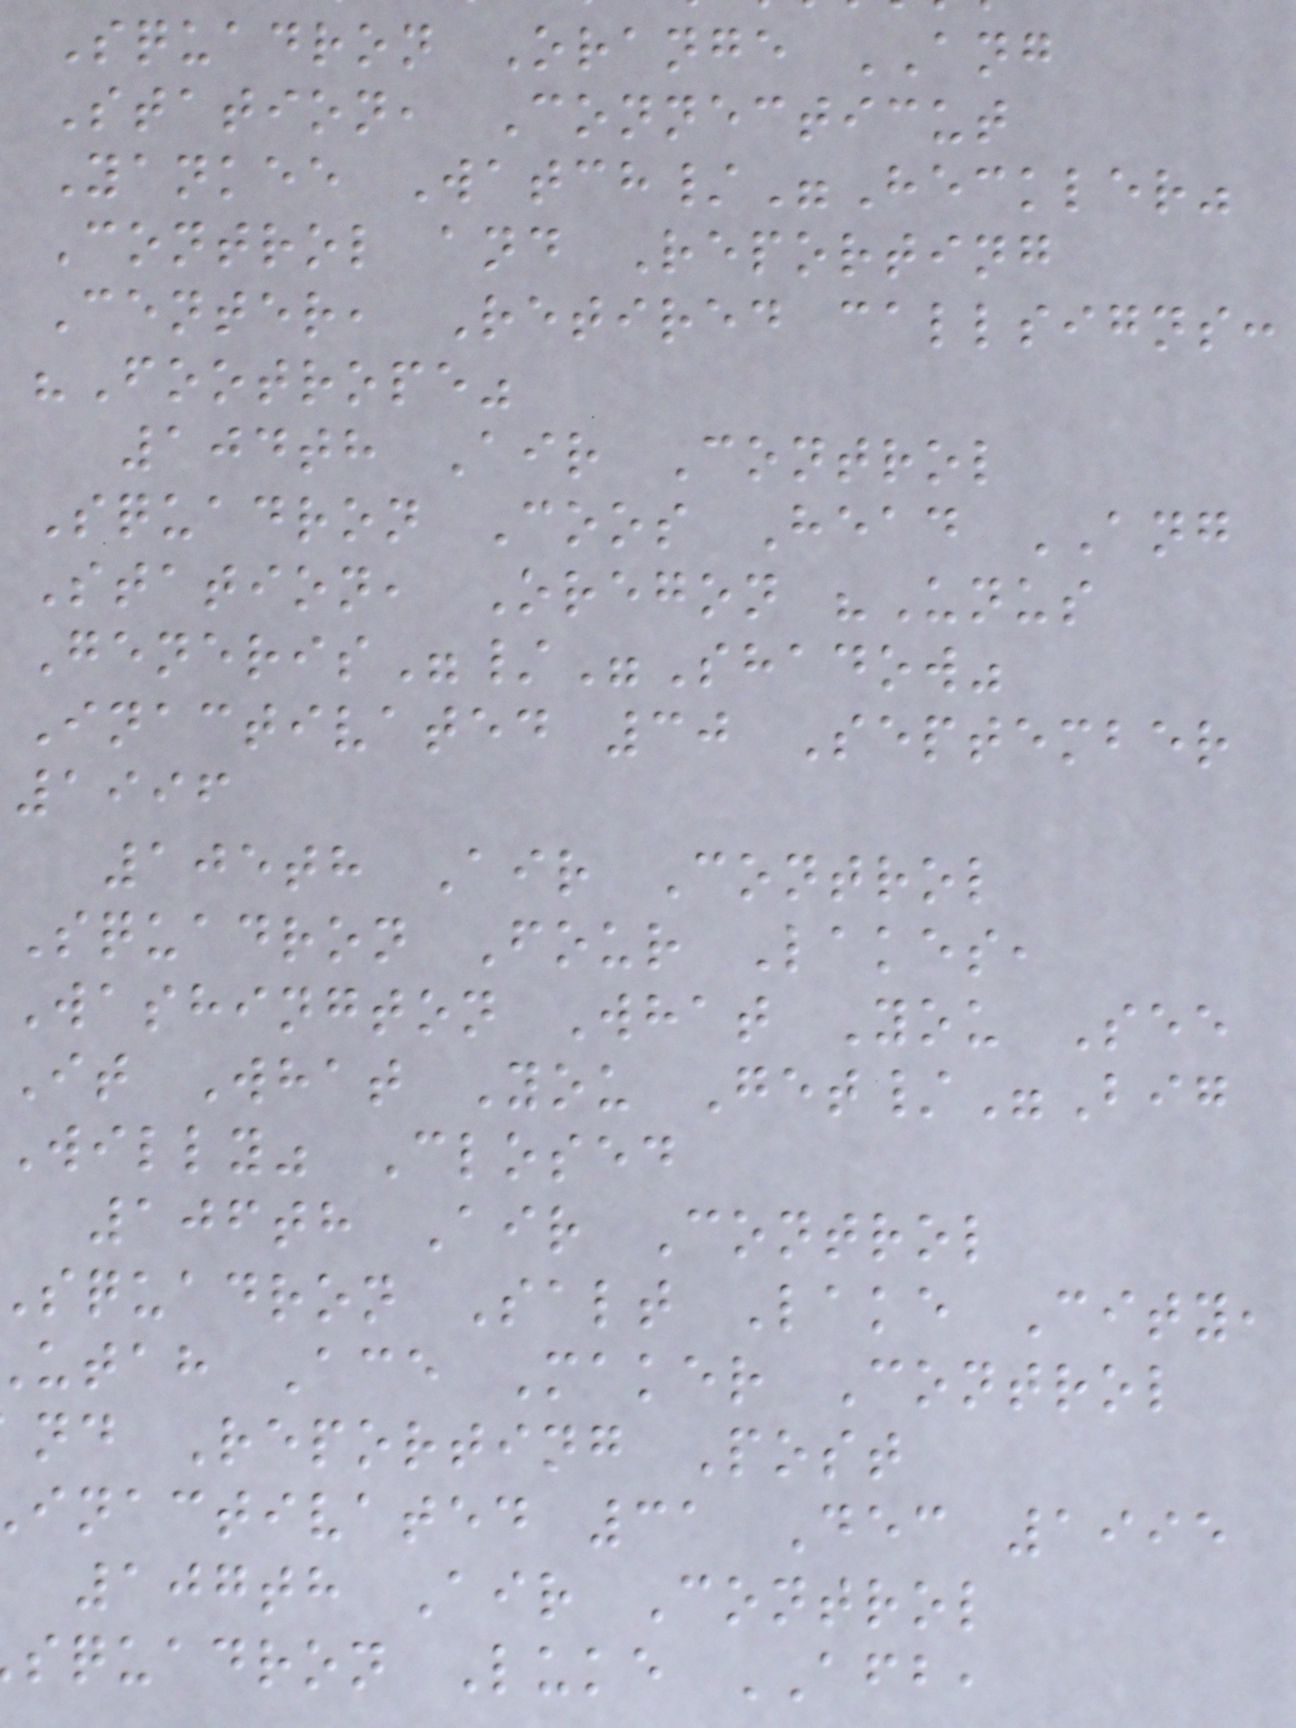Squadron Orange ANG
Station, Connecticut
Yankee Watch/"Heckler"
Control and Reporting
Center, Retired callsigns:
"Footrope"
104th Air Control
Squadron Coos Head ANG
Station, Oregon "Unus
Generis"/"Shadow"
Inactivated 30 September
1996
105th Air Control
Squadron Four Lakes,
Washington What You See
It What You Get/"Big
Willy" Closed
106th Air Control
squadron Salt Lake City,
utah Ace Maker Control
nd Reporting Post
inactivated 31 Dec 1995
107th Air Control
squadron Luke AFB,
